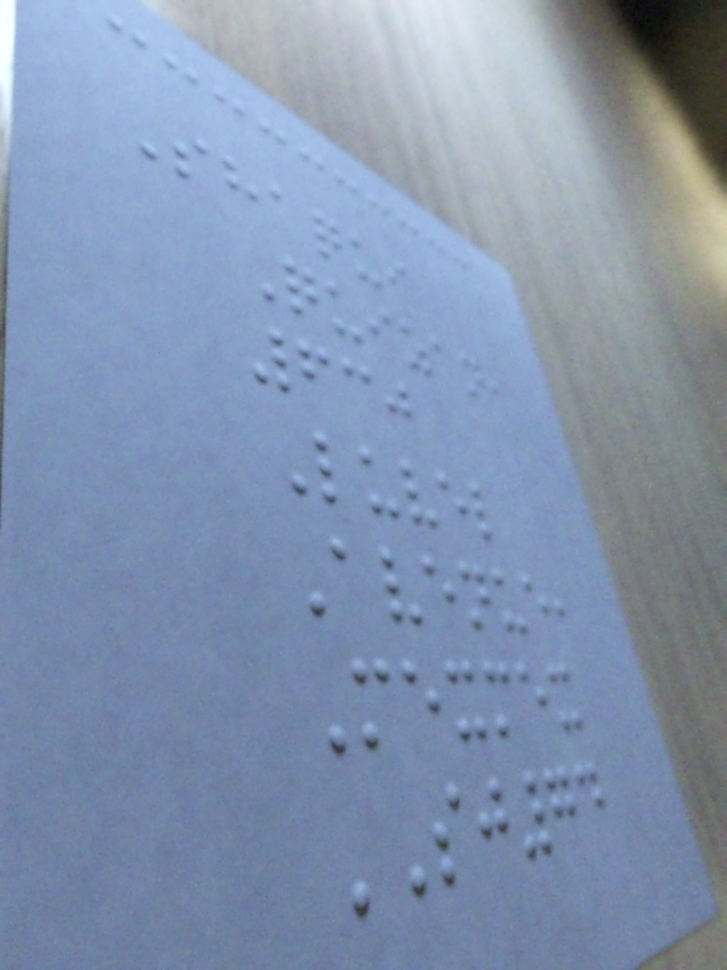Shaqui
Quizan,
630
Luvel
Avenue,
Mexmex
SJ74
